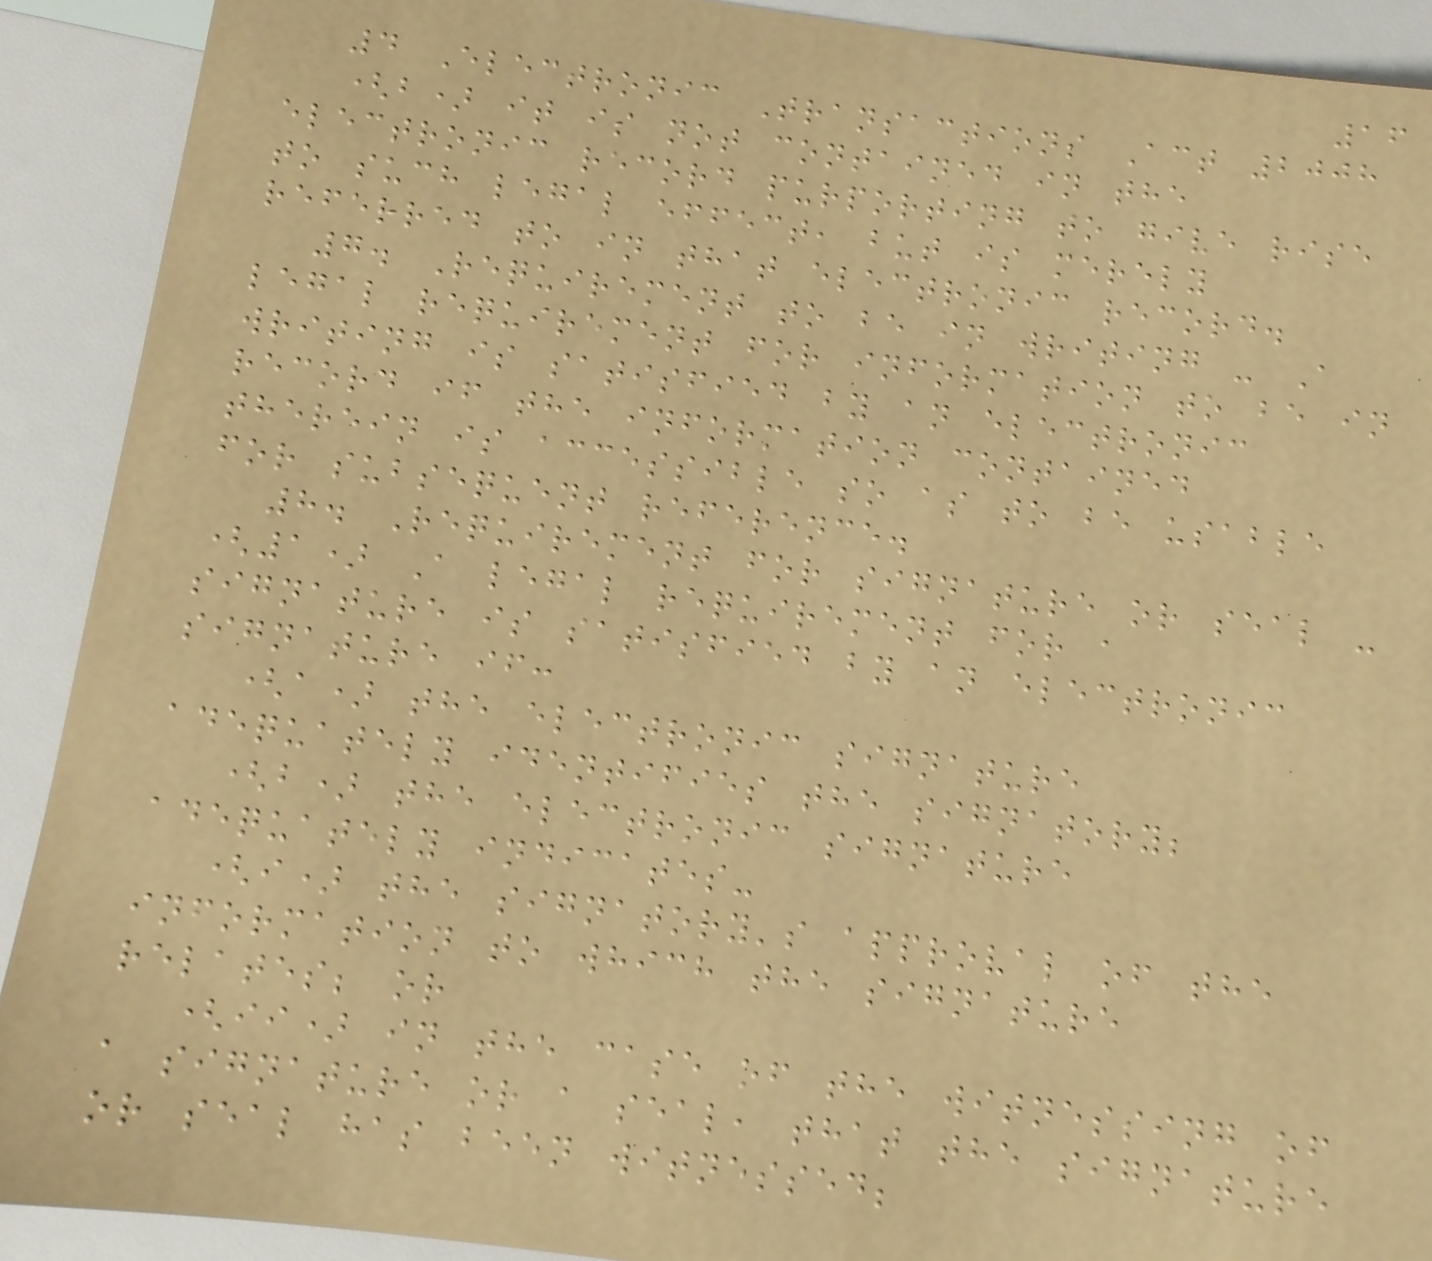16
4 Electronic Transactions Act 2008
(b) it is not contained in the
electronic record purporting to give rise
to such legal effect, but is merely
referred to in that electronic record.
7. Requirement to be in writing - A
legal requirement for information to be in
writing is satisfied by an electronic
record if the information contained
therein is accessible so as to be usable
for subsequent reference.
8. Requirement for signature or seal -
(1) A legal requirement for a
signature is satisfied by an electronic
signature if:
(a) the electronic signature
adequately identifies the signatory;
(b) the electronic signature
adequately indicates-
(i) the signatory's approval of the
information to which the signature
relates; or
(ii) in the case of the witnessing of
a signature or a seal, that the signature
or seal has been witnessed;
